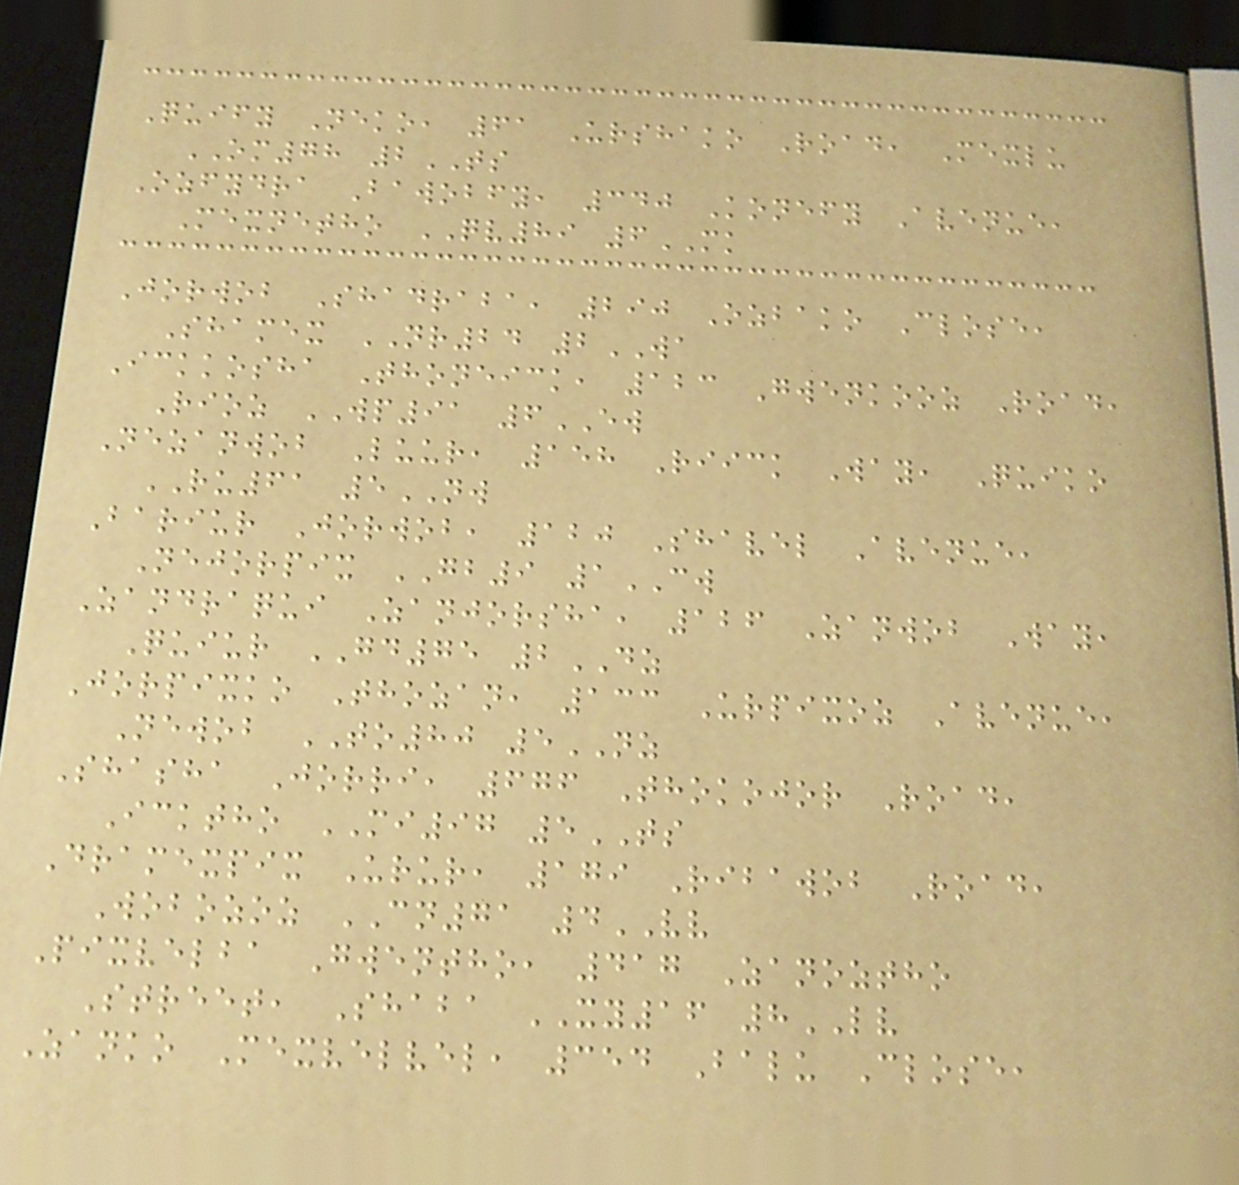Quify Neko, 61 Urshako Road, Mexlu
OM78 2TS
Ozfydra Bawobfy, 340 Konefy Avenue,
Mexnetho QV89 6MK
Jorwob Shadraba, 290 Ozbako Close,
Shamex NR24 2WA
Ickkosha Thoneick, 123 Gwenkooz Road,
Rioz WP91 6EW
Nezanwob Luur, 158 Riick Way, Quiko
RU61 5NW
Bariur Jorwob, 120 Shavel Avenue,
Nejorpix GB9 1CW
Zandraqui Zanjorsha, 126 Zanwob Way,
Quiur GD75 2DZ
Jorpixko Thozan, 133 Urpixoz Avenue,
Newob TO80 5NZ
Shasha Jorri, 676 Thokojor Road,
Icktho MI97 5TS
Dramexpix Urur, 179 Ribawob Road,
Wobozoz CN71 4VV
Pixvelba Gwentho, 417 Zanoztho
Street, Shaba XY16 8LV
Zanko Mexvelvel, 354 Balu Close,
